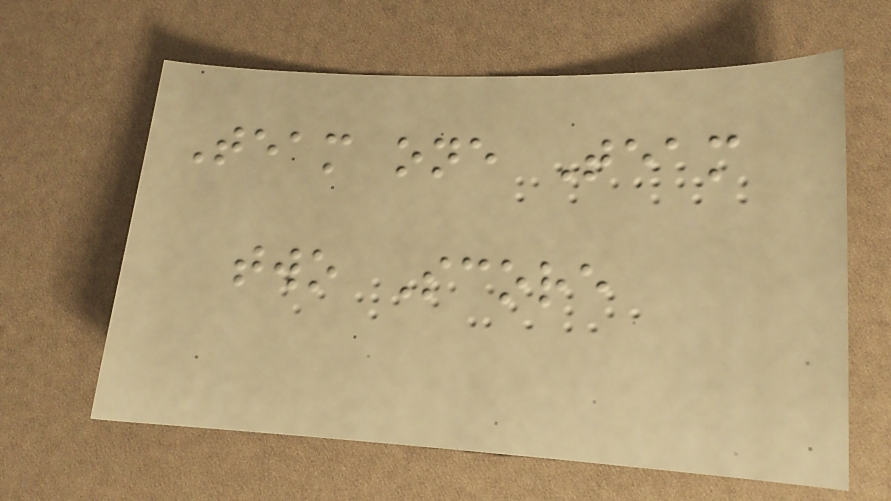Team one Team
two Score
